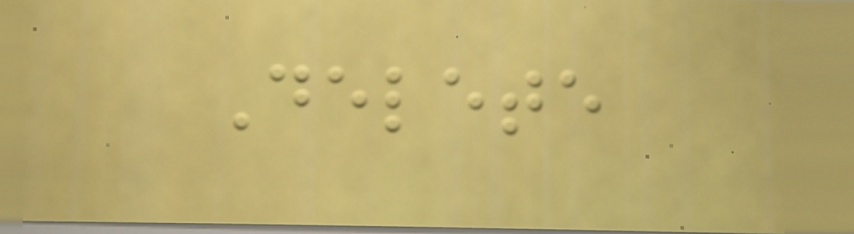Delete
